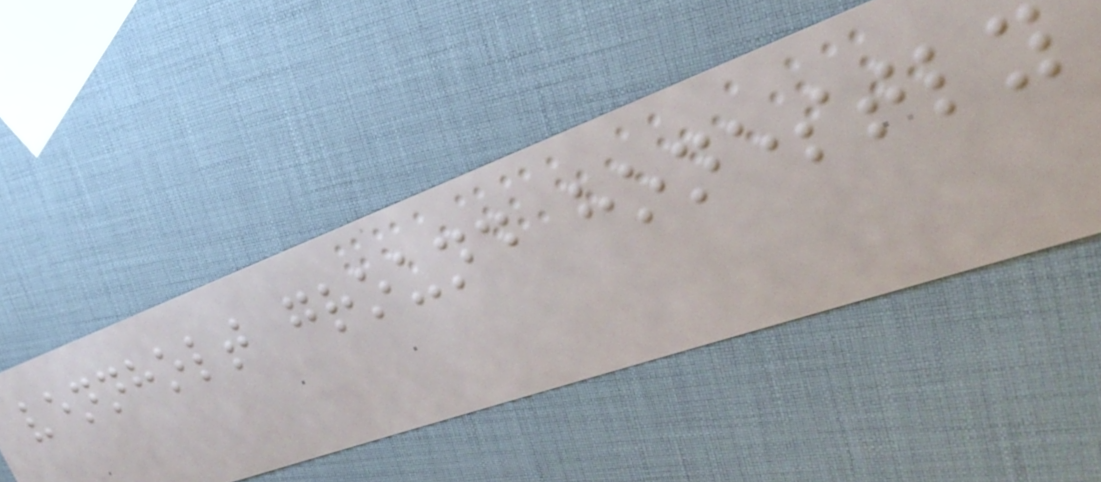vennholt ground honestly
